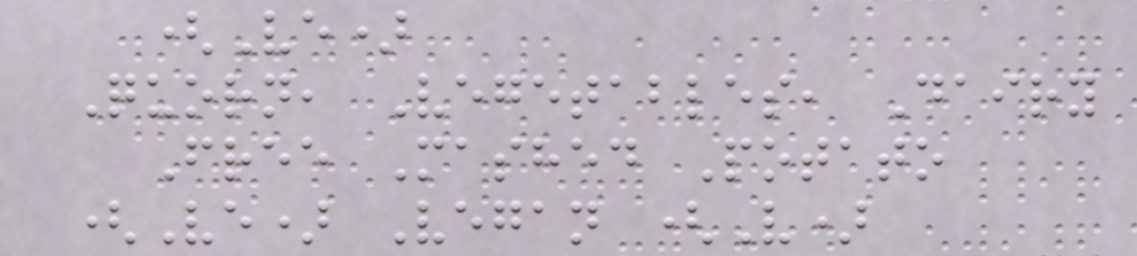(Ve)
Quorn, Vegetables, Dairy
Free Mashed Potato
(Ve) Vegan (V)
